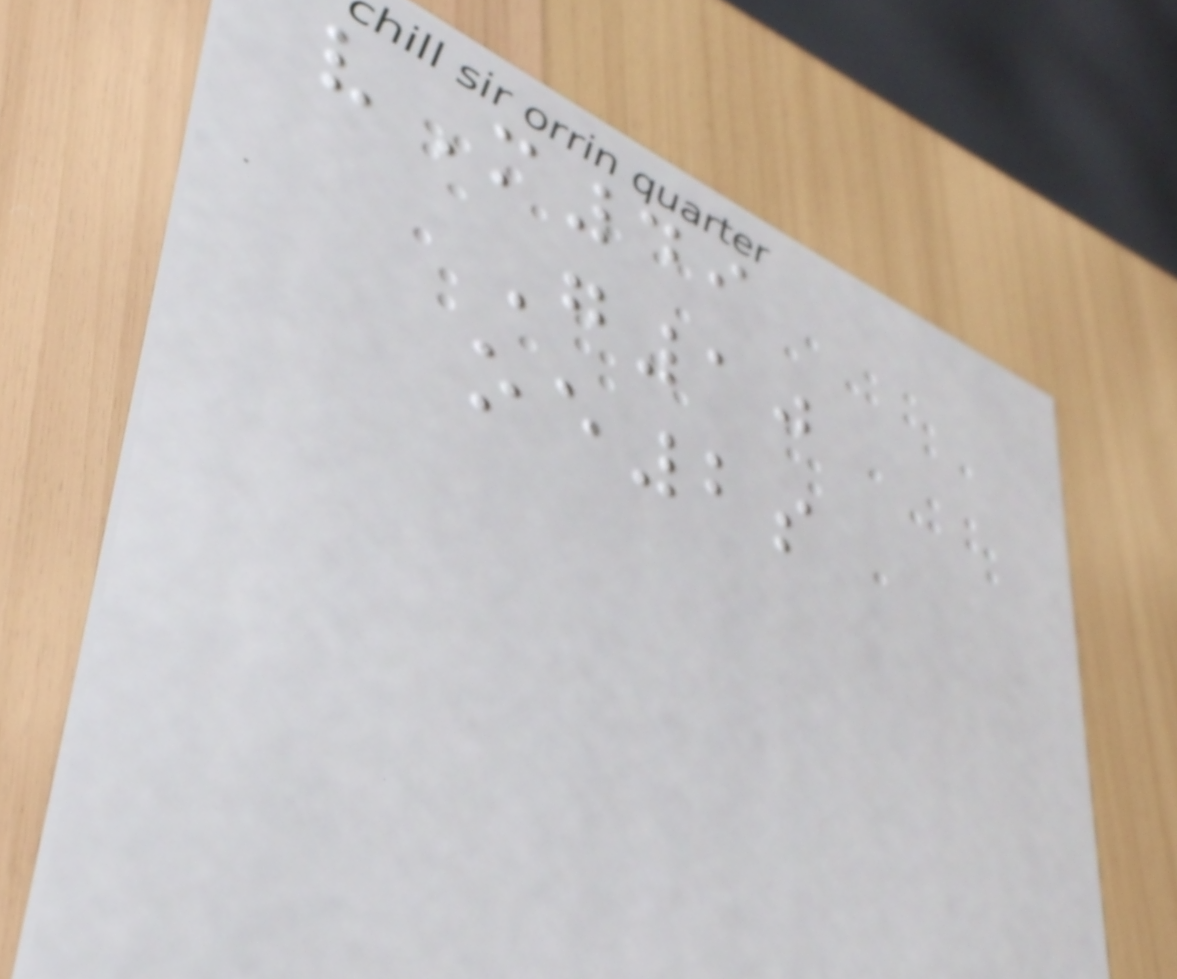vM49
G10
oe2s
